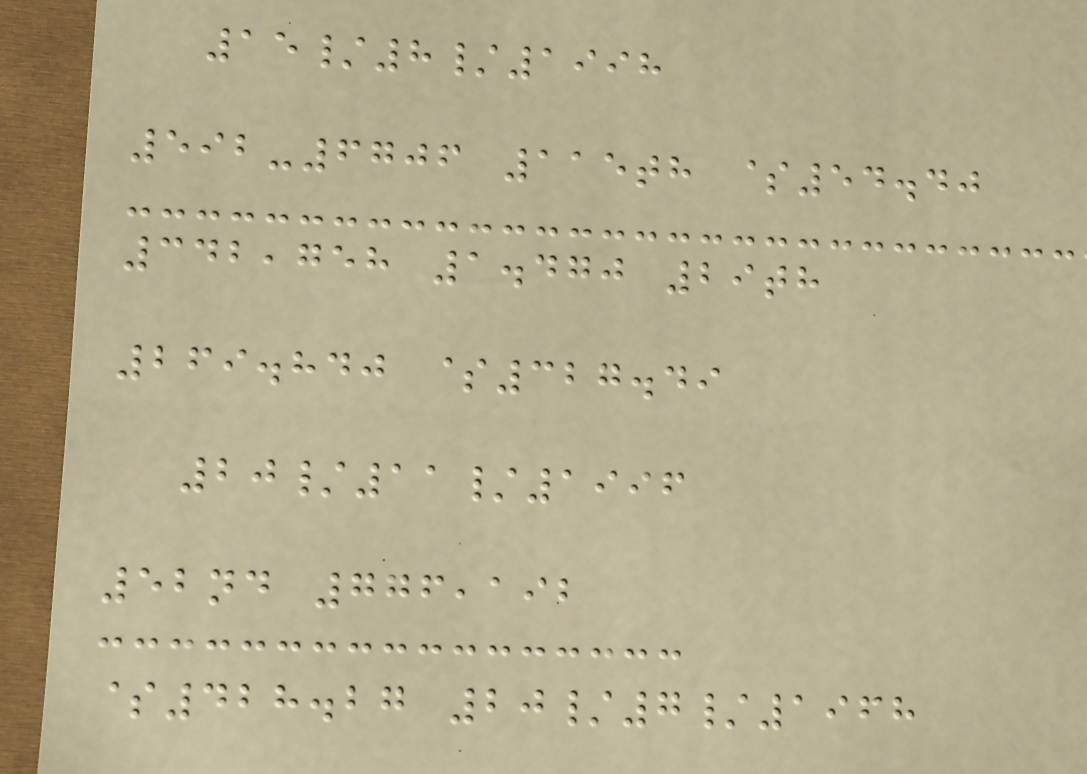15/8/1998
592-6706 115th $54.40
342,758 1.470 29th
269.840 $327.49
20/11/1996
52nd 776,192
$428.27 20/7/1968
